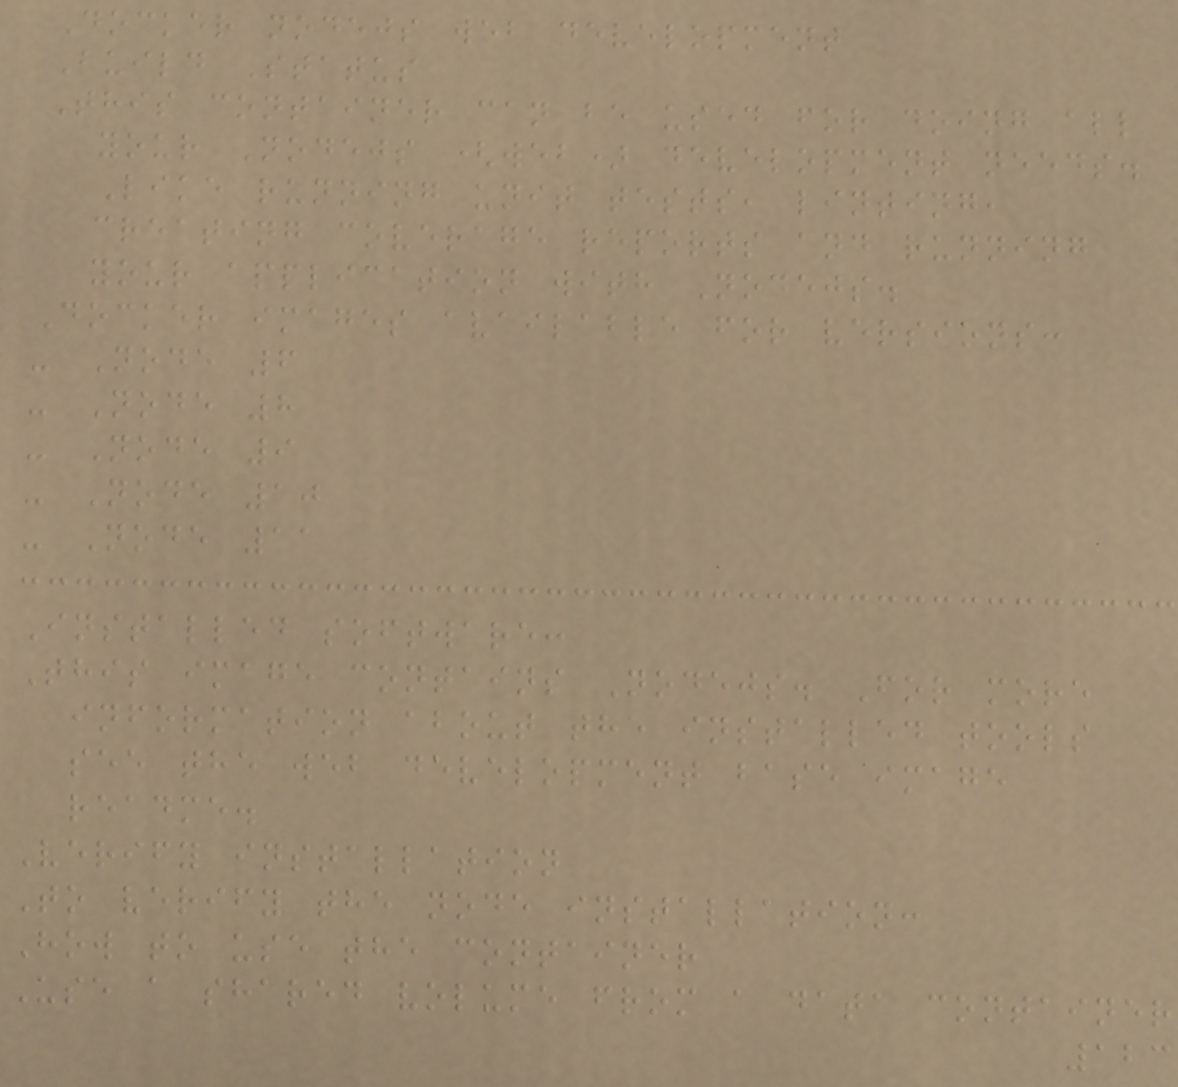Docker nodejs web development
Build Status
This container can be used for doing all
your Nodejs (web) development needs.
Like running unit tests, linting,
creating coverage reports and running
your application with Nodejs.
Docker images available for versions:
- Node 6
- Node 8
- Node 9
- Node 10
- Node 11
Installed software:
This image contains Nodejs. For more
information about the installed tools
see the web development base image
readme.
Verify installation
To verify the node installation:
How to use the container
Use a shared volume from a data container
123
